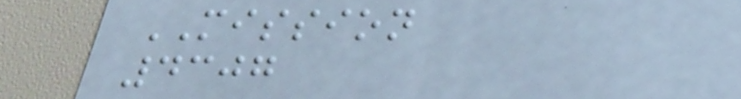MISSION
4307
